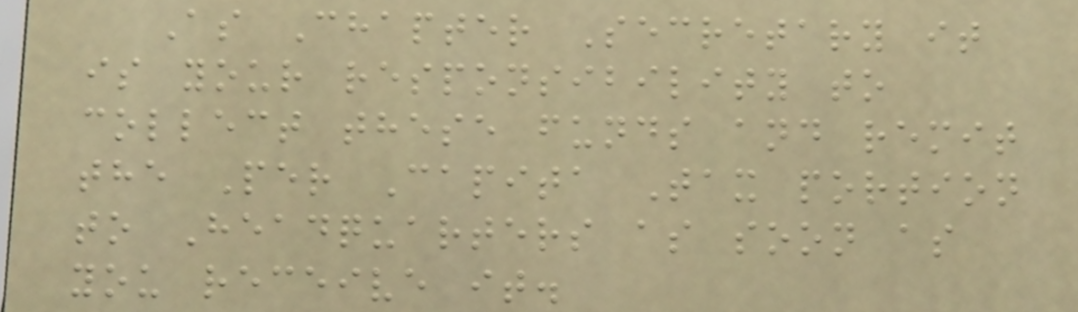As Chapter Secretary it
is your responsibility to
collect these funds and remit
the Per Capita Tax portion
to Headquarters as soon as
you receive it.
